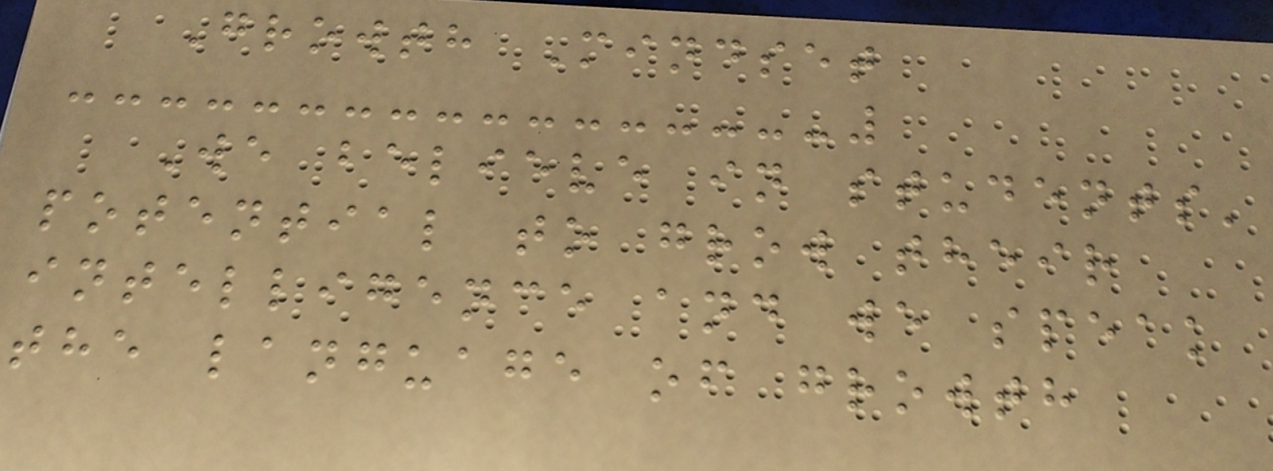Growth Mindset
We believe in students'
potential to grow their
intelligence and we speak
the language of growth
